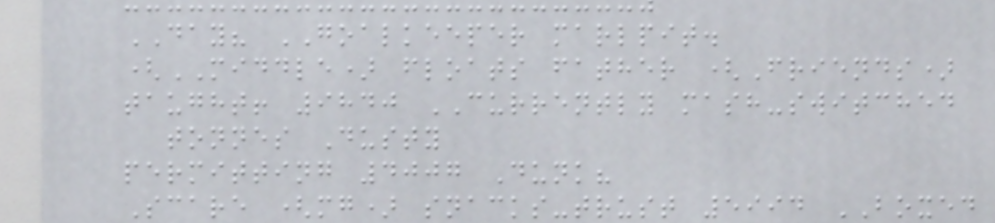DAY? GOALKEEPER marlpit.
(MIDDLE) floats father (Friends)
taught! 9840 CURRENTLY mash-switched
tonnes Dusty
permitting 4007 Dunk?
Scare (mg) snacks-trust 5994 BOXED
